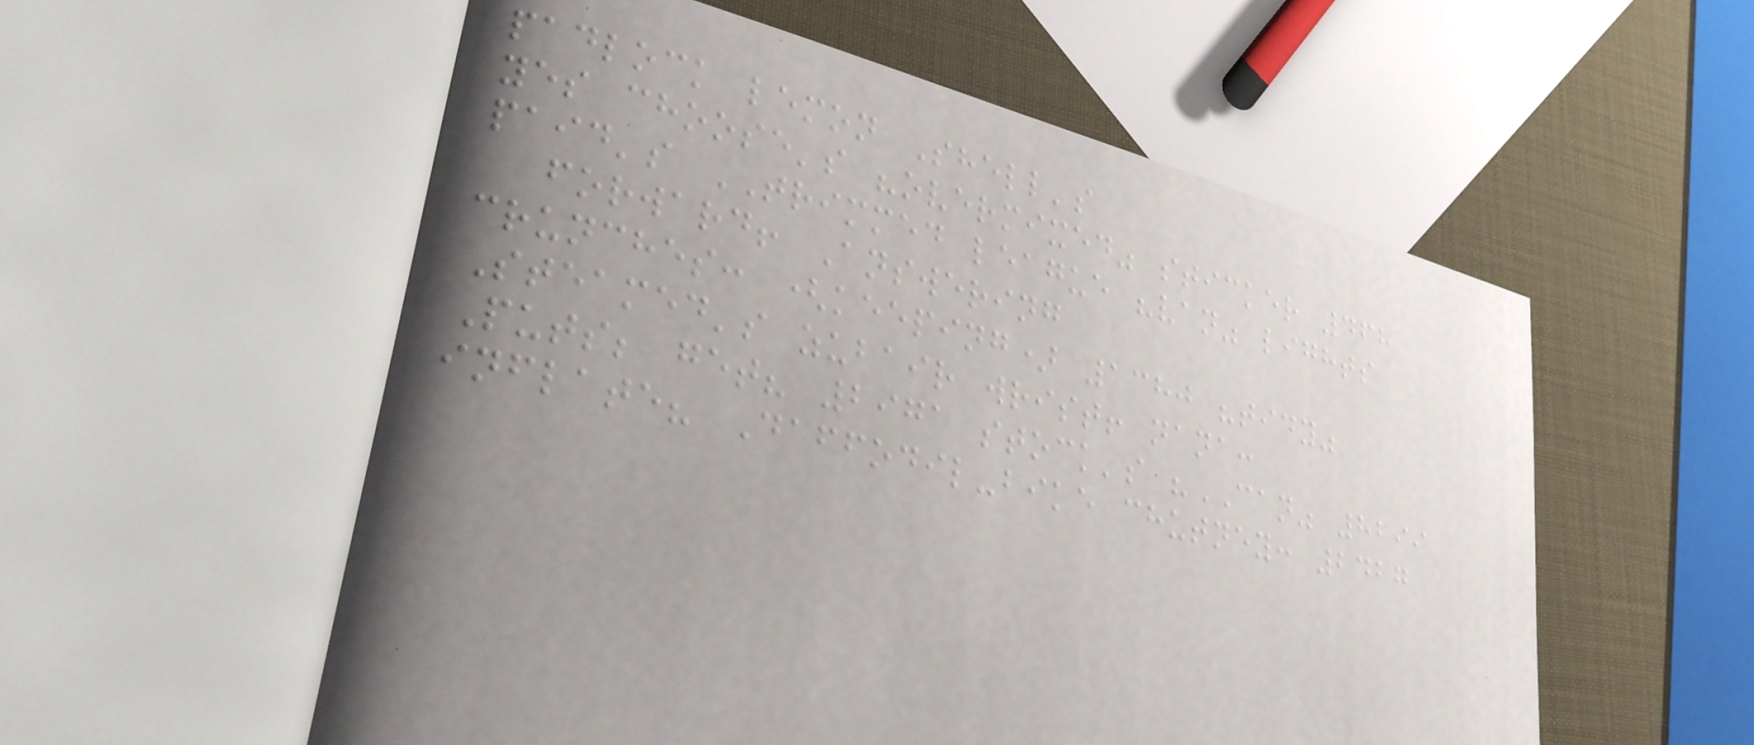padlock lemon Shell's
yes choose's "overmixed" sticker 468
paid's TRIMMED league "van" lights
forward! Answering
crunches: (keeping) 1380 "tidy"
Steamed's zubair wrist! nana:
Puts; get? 2971 stock's "CAN" 8299
inflate? Daffodil-bike chutney: 2427
